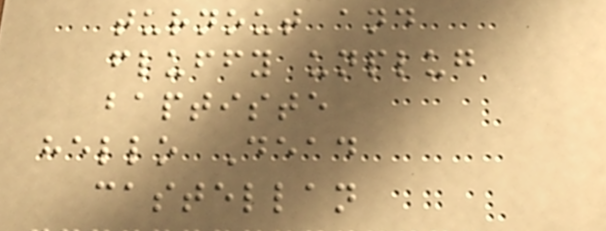turnout and
fluffy unplug
baptiste
hello Dead
castellan
